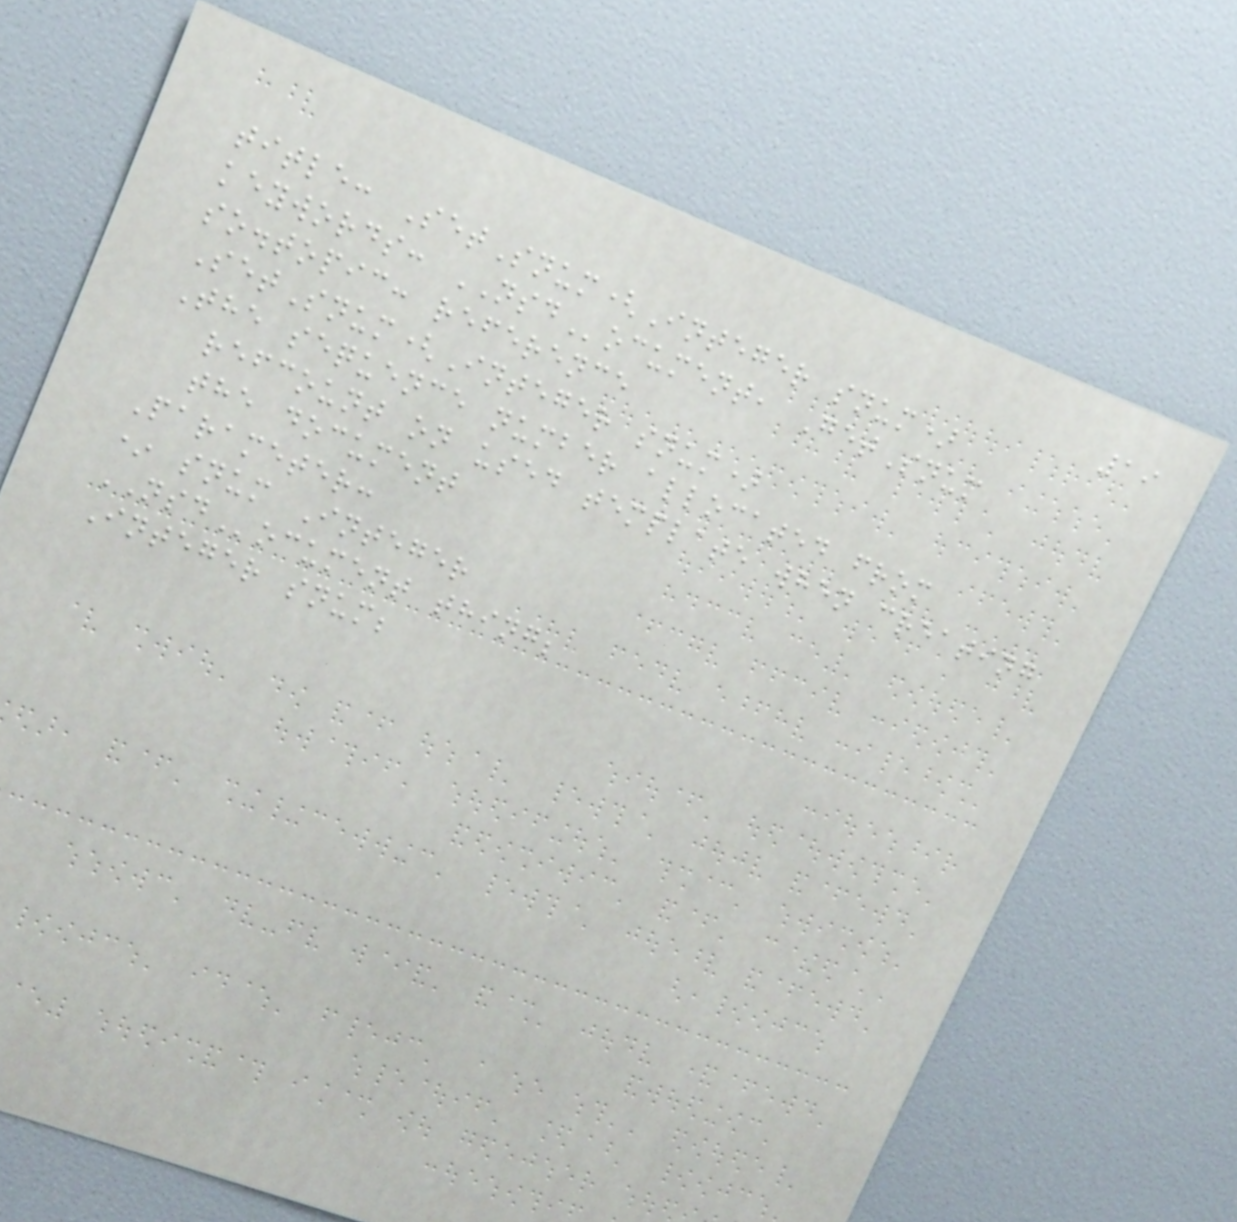19
title: SetSnum(Integer snum)
keywords: NSDocument, GetSnum
so.topic: reference
SetSnum(Integer snum)
The sequence number allocated from
refcount on used template when creating
the document
Parameter:
* snum Integer
NSDocument thing;
Integer snum;
